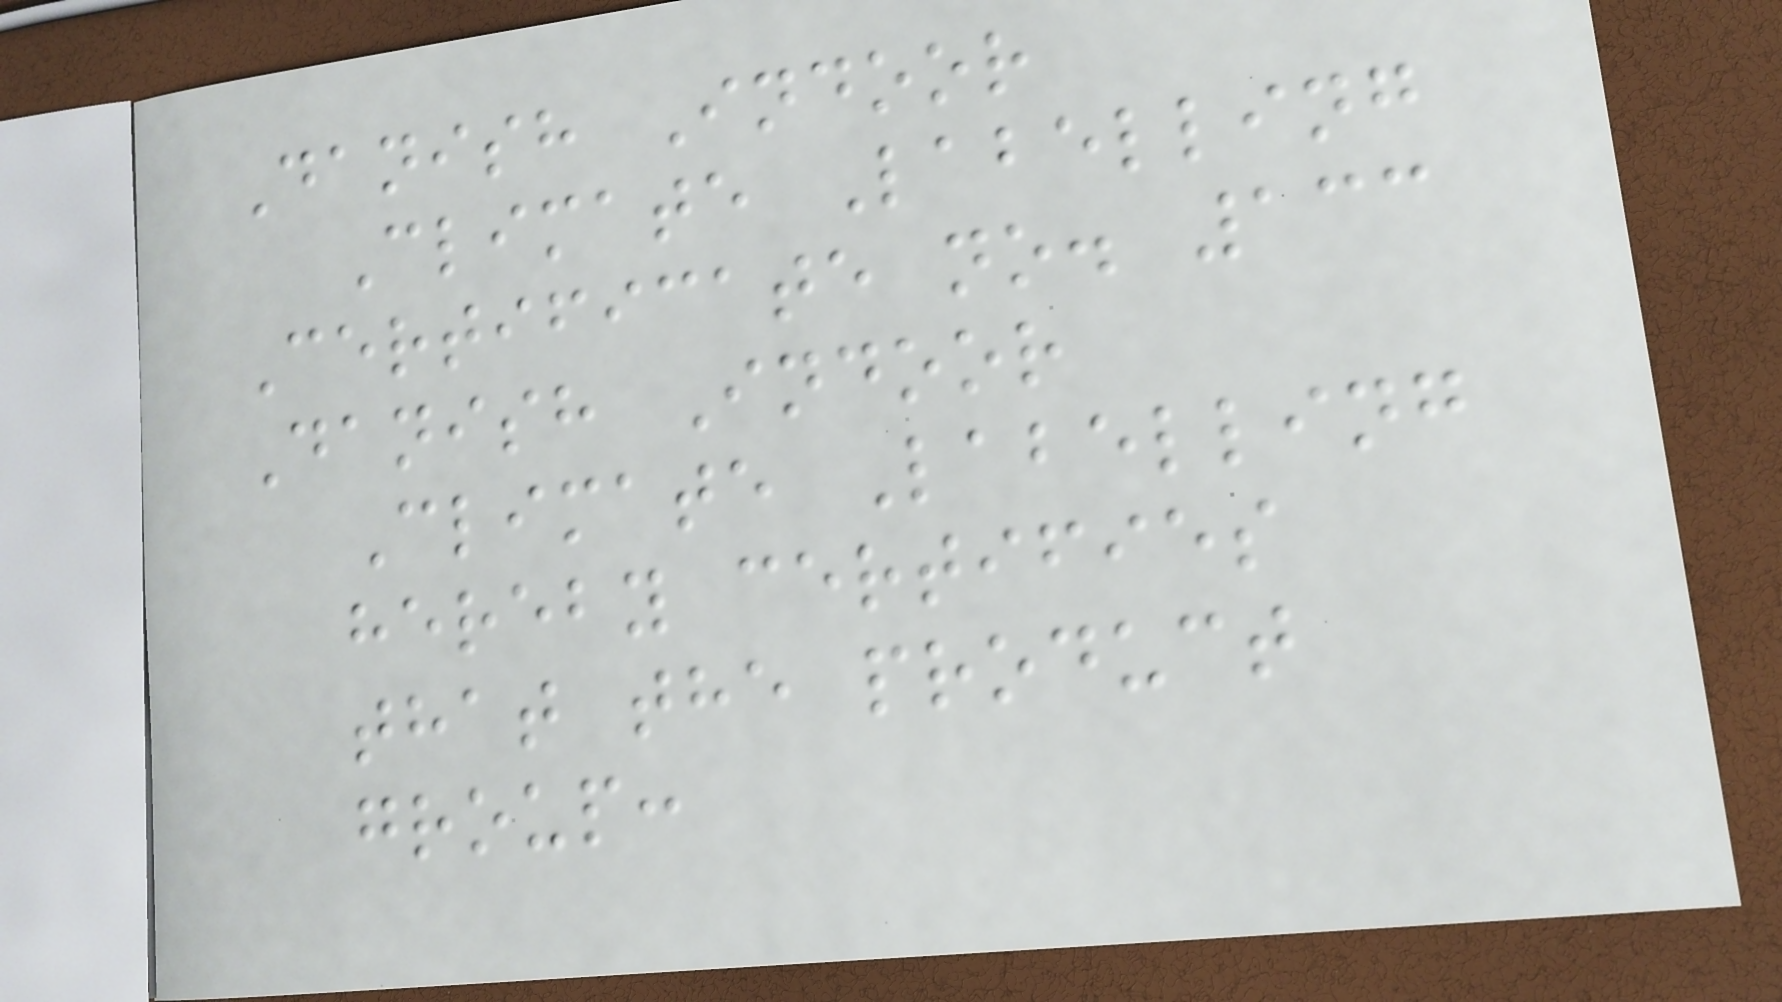Danish Indoor
Climate Labelling
Certificate no. 133
Danish Indoor
Climate Labelling
hereby certifies
that the product
group:
